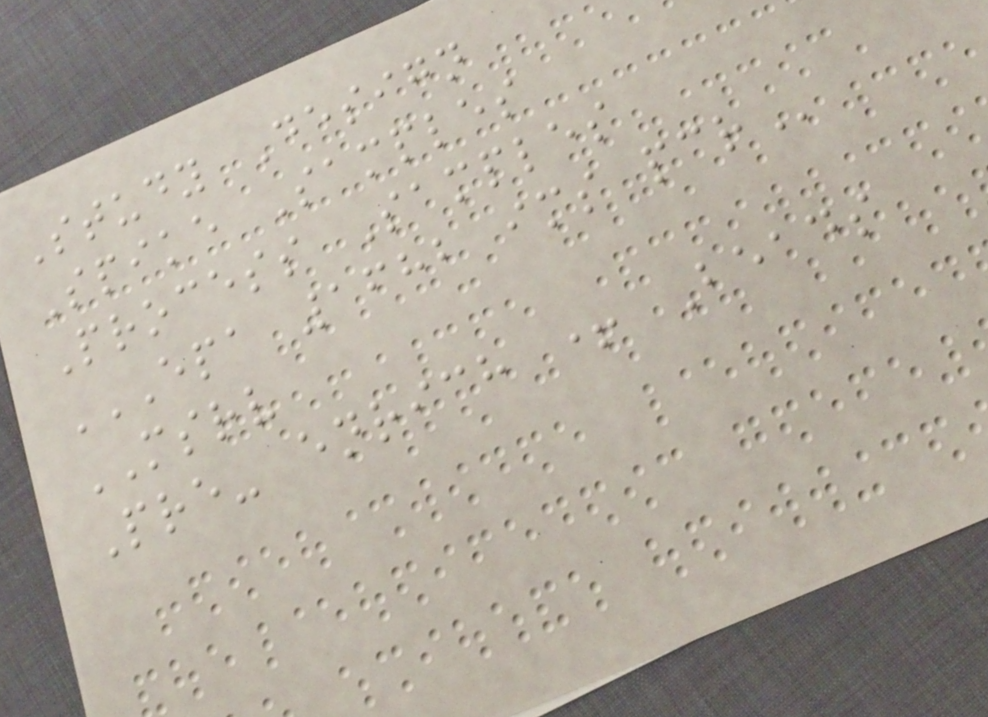Study Design
Spike Samples
Process Samples
EPA 1682 IMS PCR
MSRV
Pre- enrich + Beads
